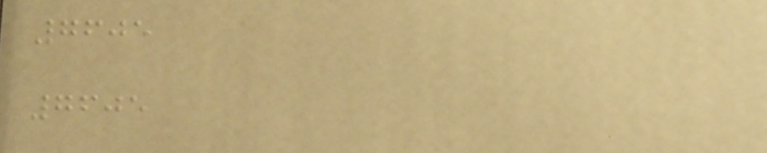7605
7605
